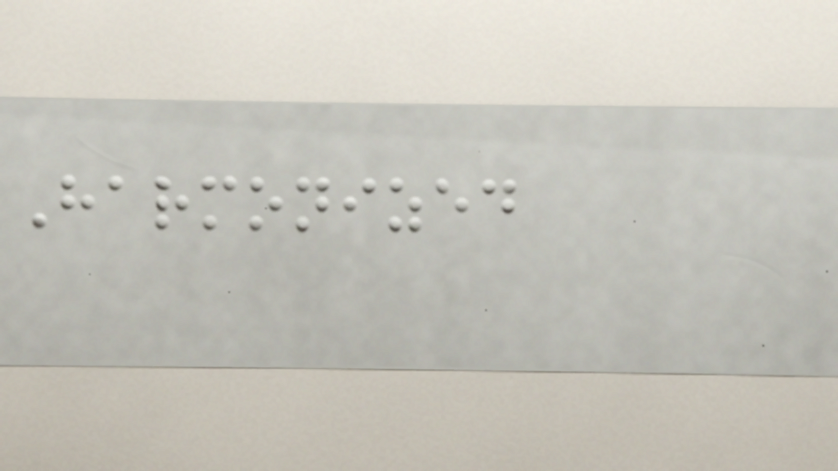Harmonized
